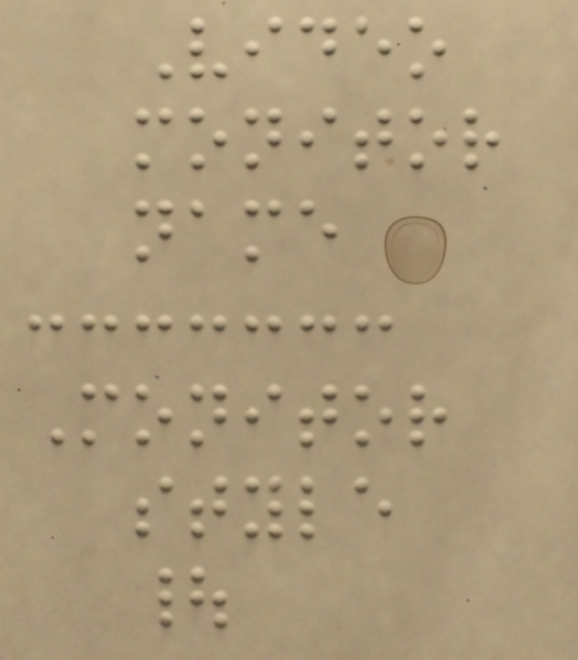Video
monitor
name
Monitor
style
|
